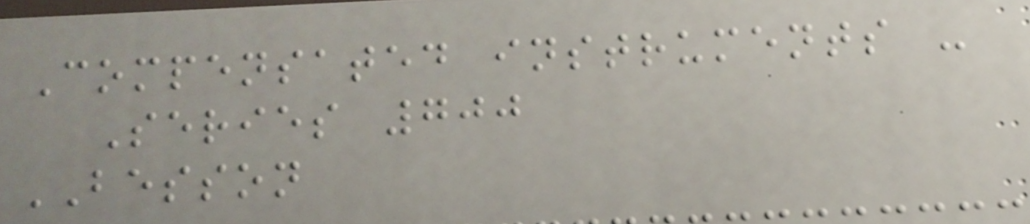Compensated instruments -
Series 700
BESSON
